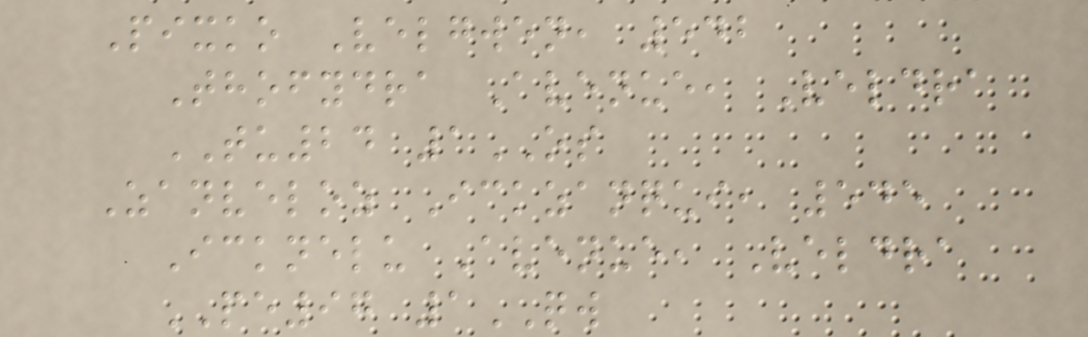Pixko Velgwen, 542
Thofydra Avenue, Veldra
TU24 1OS
Zanveloz Ickzanqui, 545
Icknelu Avenue, Veldra
PE97 1QW
